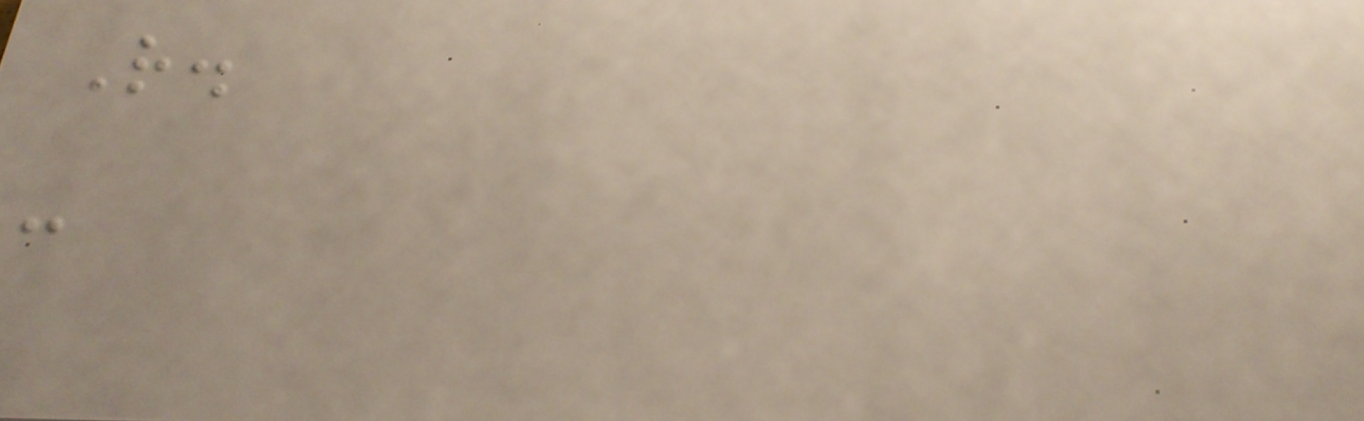R.
-
